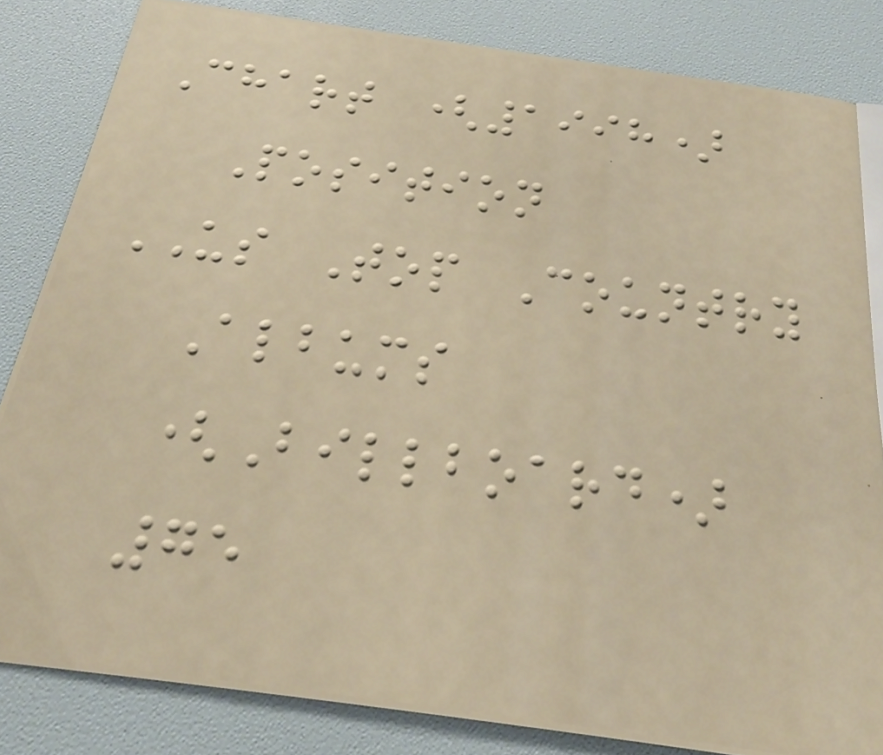Chart (1998)
Position
US Top Country
Albums
(Billboard)
75
